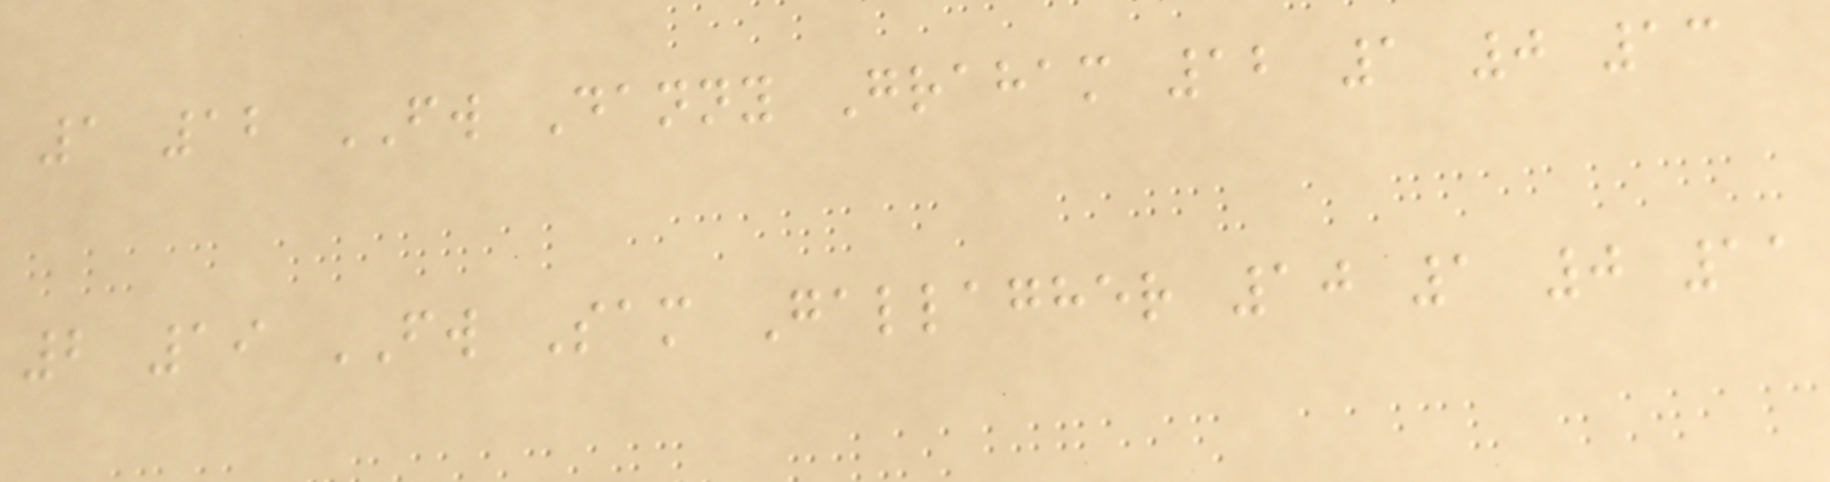1 12 FW Danny Graham 12 1 0 13
2 19 FW Sam Gallagher 10 1 0 11
